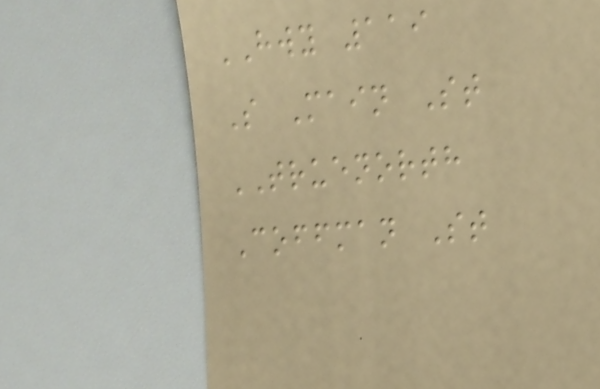HWY 119
S Main St
TRUENORTH
Coffman St
